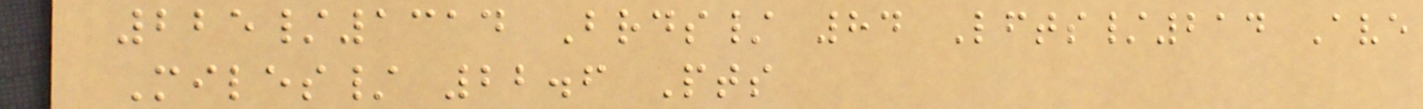225/1314 Brds/ 84 Lfts/214 Ave
Miles/ 22.6 Pts
